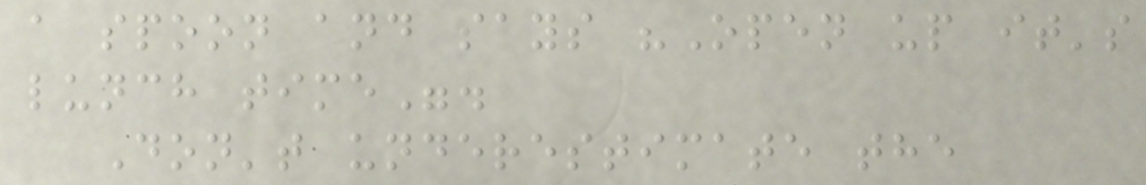a spoon and says "Open up it's
lunch time".
Don't underestimate the
